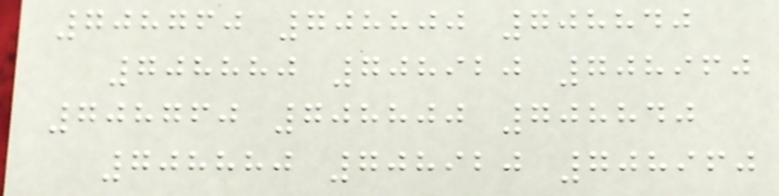708760 708800 708840
708880 708920 708960
708760 708800 708840
708880 708920 708960
